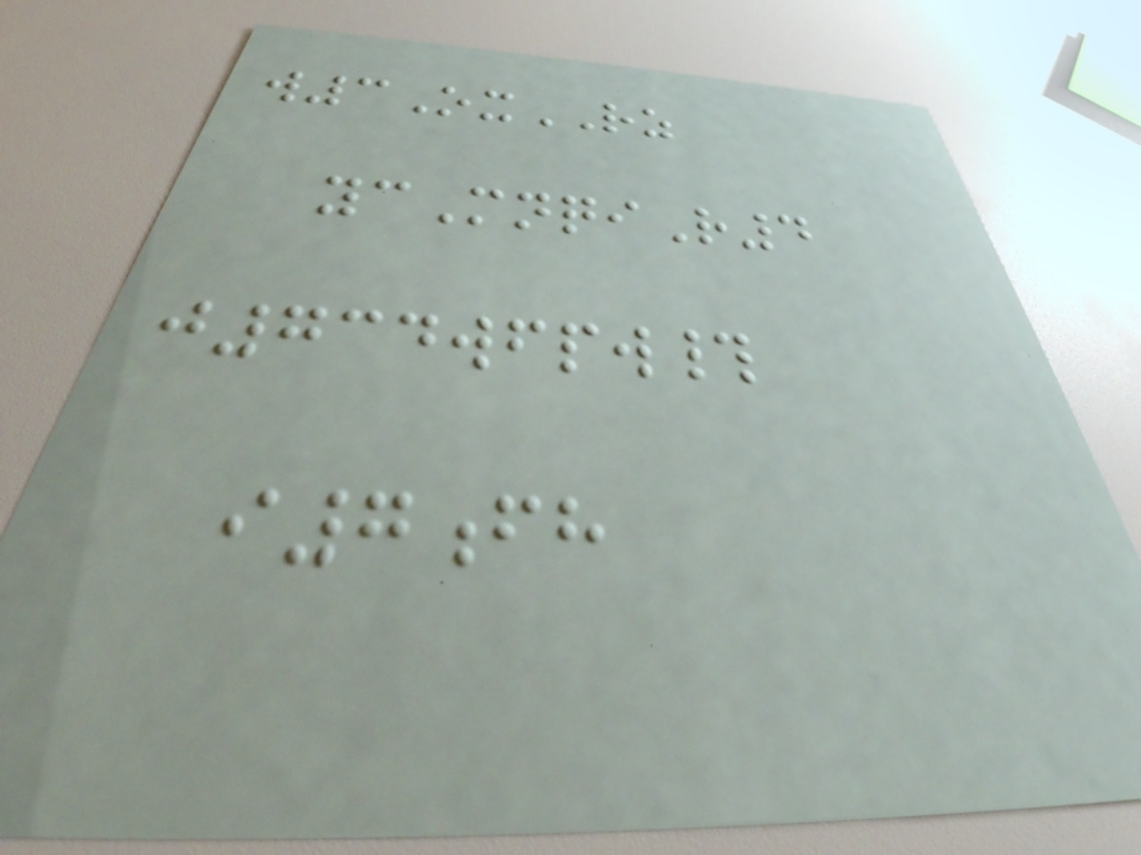w3OxRZ
ycMnqiR4
j734wfpw#
i7fh
